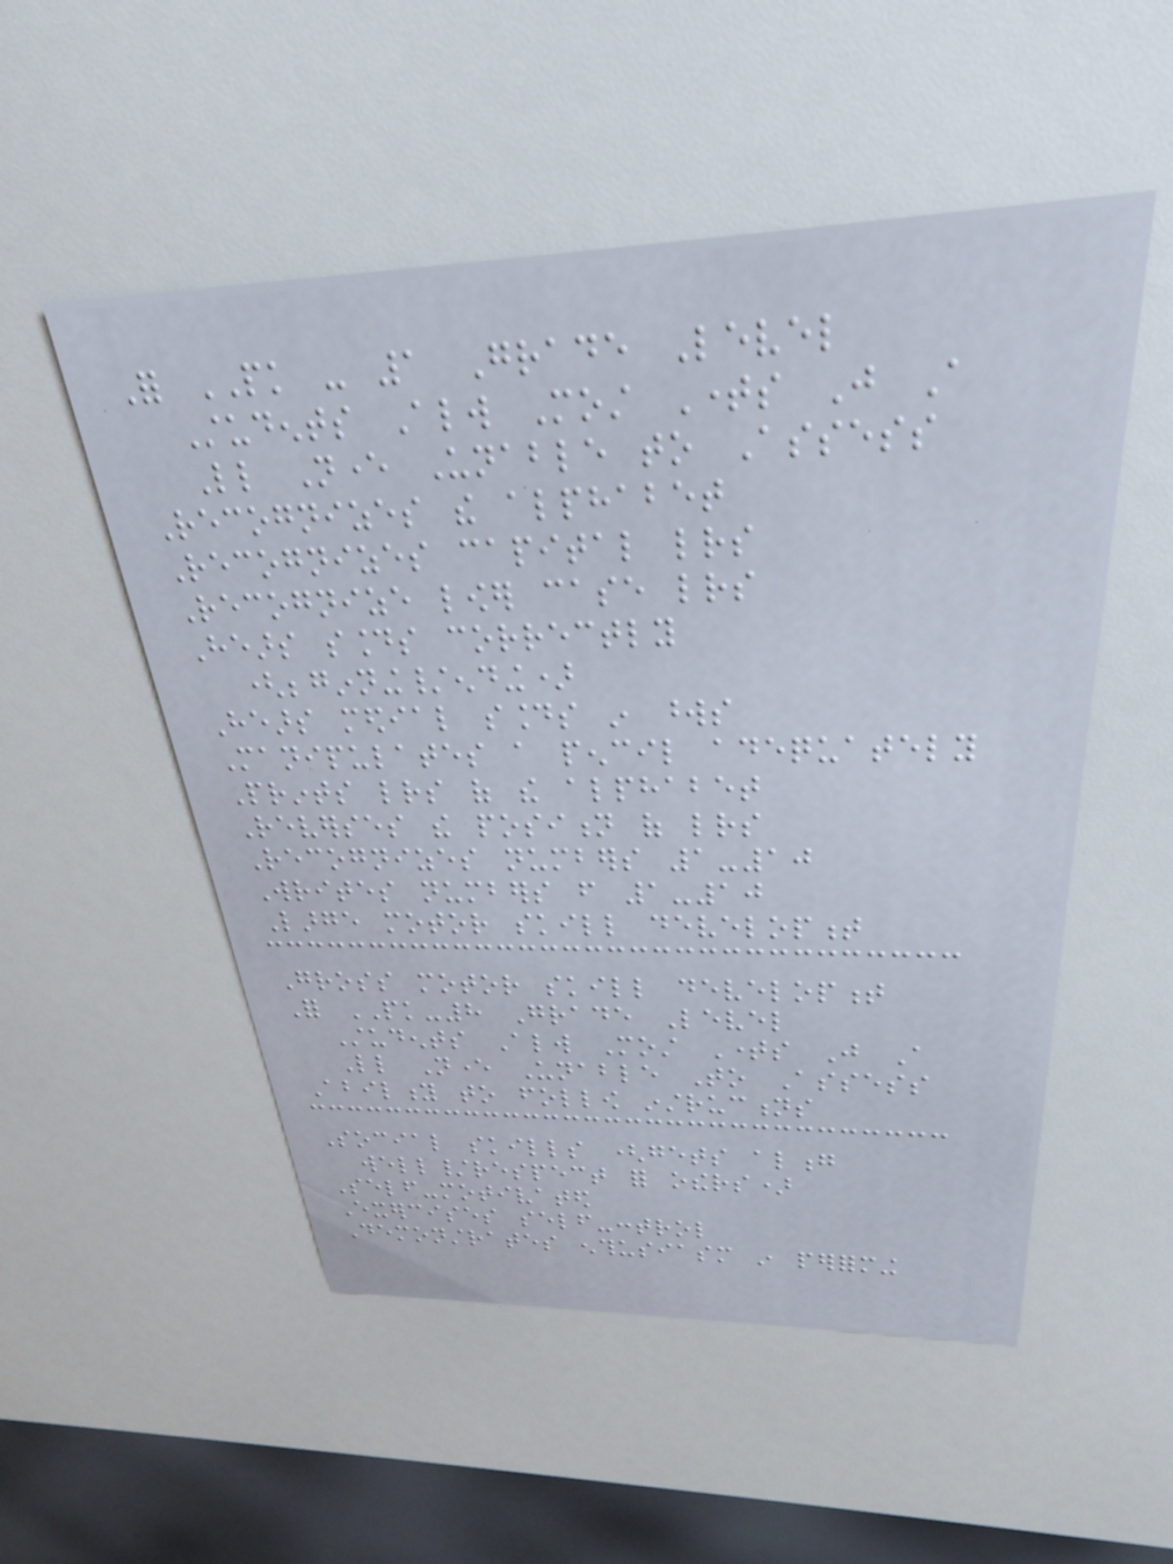For PK - 1 Grade Level
Students Always Most Times Just A
Little Never Unable to Assess
Recognizes the alphabet
Recognizes capital letters
Recognize lower case letters
Hears sounds correctly
(beginning/ending)
Hears medial sounds in words
Manipulates a pencil adequately
Prints letters of the alphabet
Reverses the position of letters
Recognizes numbers 1-10
Writes numbers from 1-10
Large motor skill development
Gross motor skill development
For PK-8 Grade Level
Students Always Most Times Just A
Little Never Unable To Assess
Ability to follow instructions
Social skills (gets along
well/respect for others)
Self-motivated
Exercises self-control
Demonstrates enthusiasm in performing
